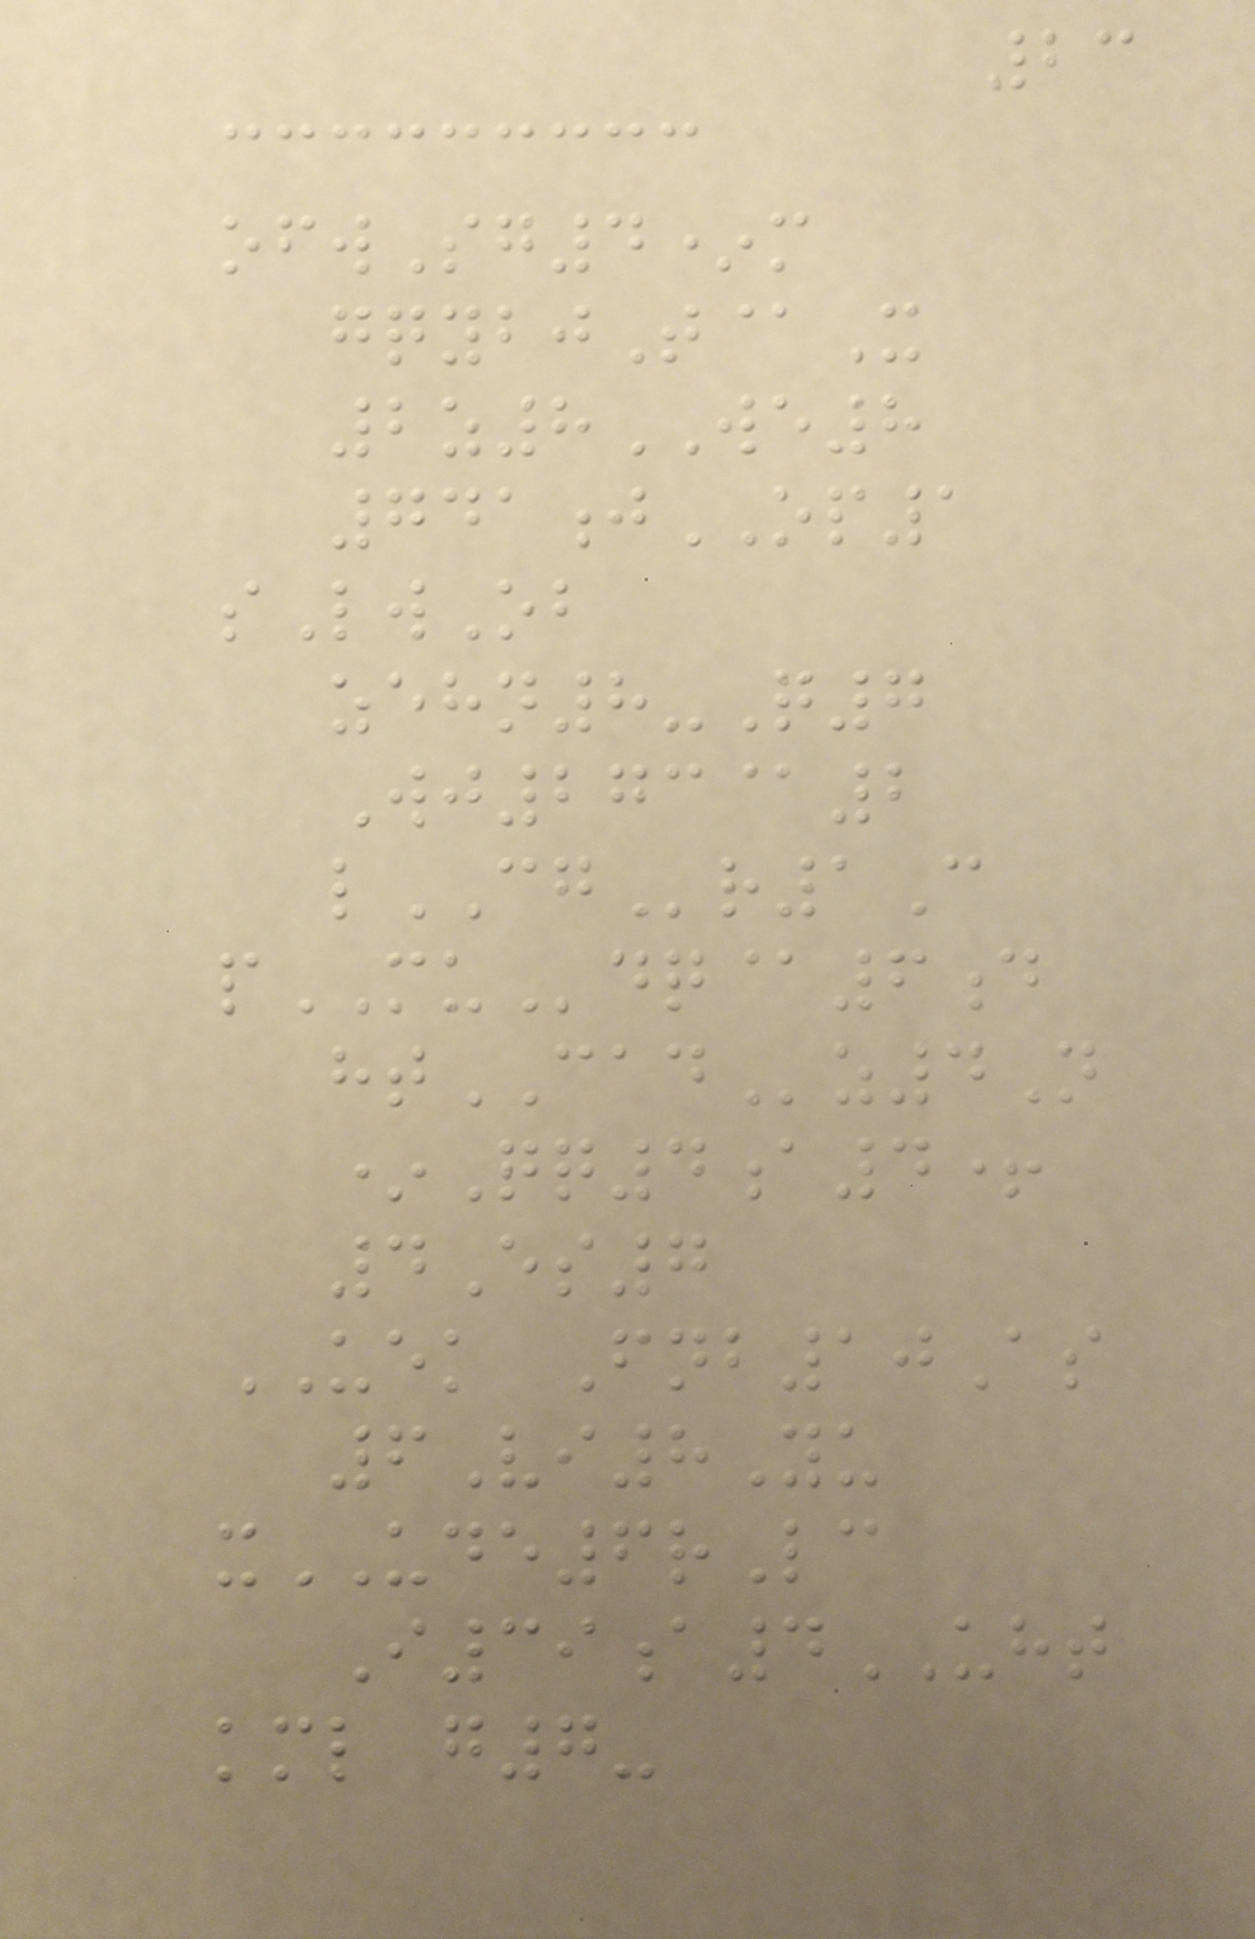23
ofwSg4*m
gqybjT@X
2z8WE8
741jOP1
sLwOb
zehn8-Q7
Wj273@2
lCGr1C
pMUdq@6d
htCADz4N
*Qq4a4+
4Es7
UEK Fnb10As
6Vi8Yu
xUDE6rLc
I39a4UHT
kml g7-
